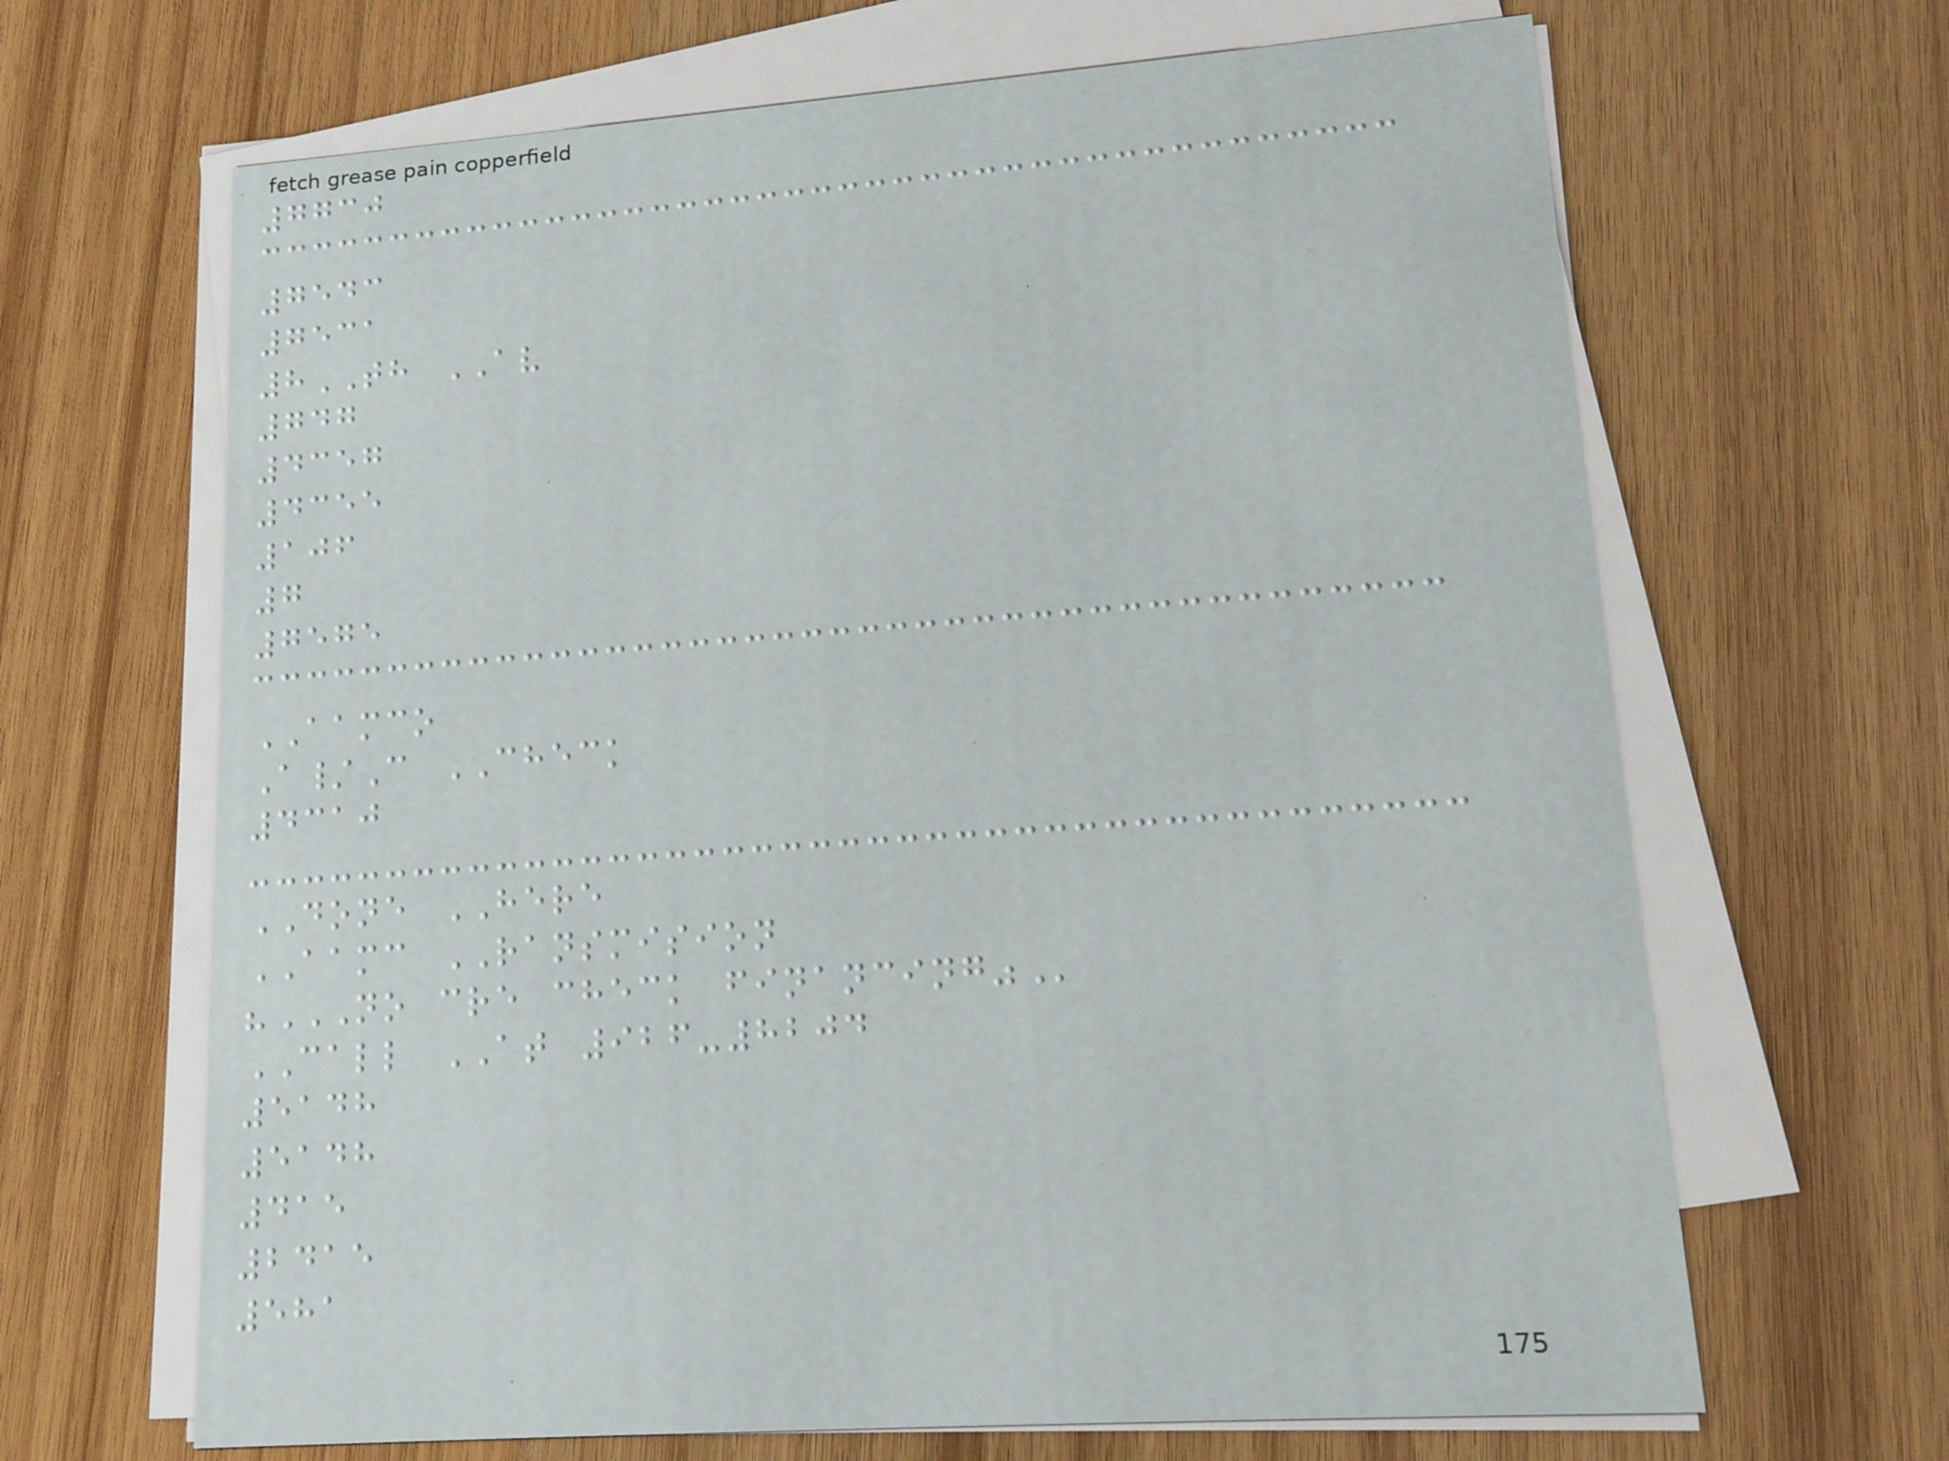7730
7543
7531
8TH AV
747
4357
4355
106
7
7575
AAMCO
A/C CHECK
4310
DONE HERE
AAMC RANSMISION
"NO CRE CHECK FINANCING"
CALL AT 926-8204
5148
5148
415
2415
581
